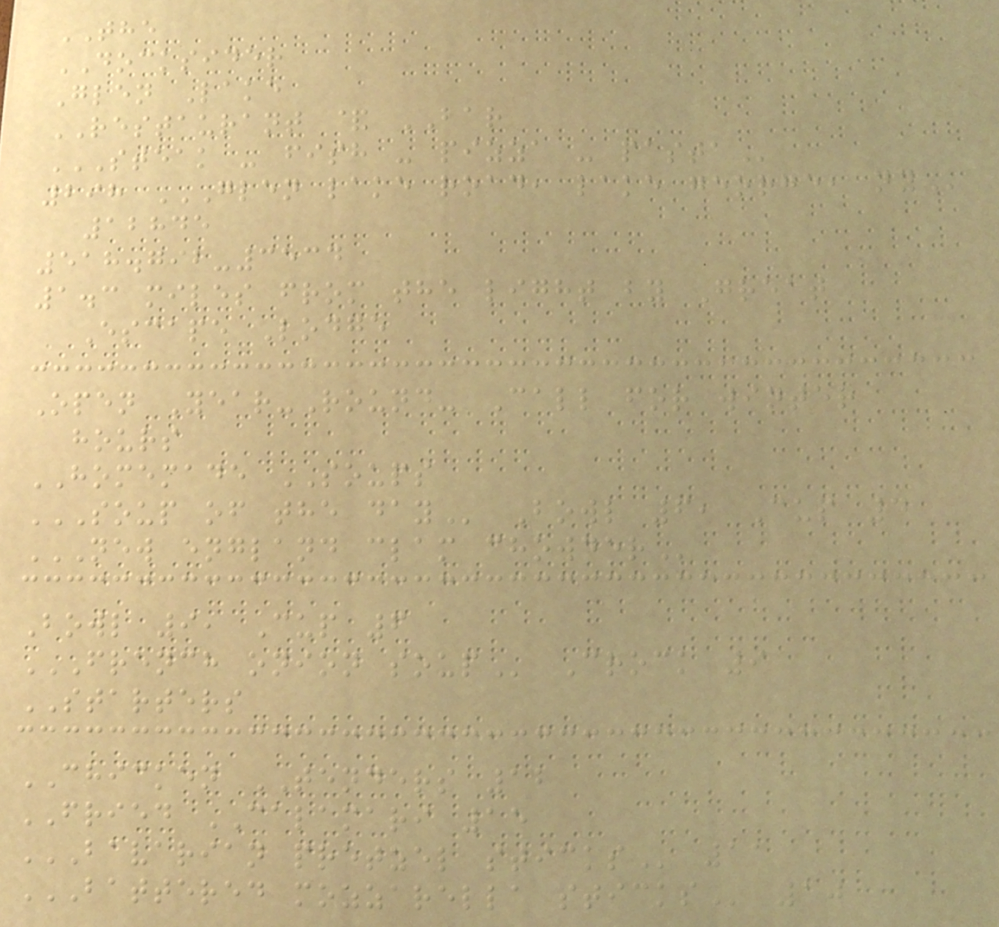THE
DOCKSIDER
Glen Lake
RESTAURANT & BAR
STEAK - FISH - PIZZA - PASTA
298 GLEN LAKE ROAD, LAKE GEORGE, NY
12845
518.792-3534
1.3 miles from the light by Great
Escape Lodge
Open Year-Round- Call for winter
hours
HOMEMADE SOUPS
SOUP OF THE DAY Bowl 6, Cup 4
NEW ENGLAND CLAM CHOWDER
Bowl 9, Cup 6
FRENCH ONION SOUP Crock 9
STARTERS
CHICKEN TENDERS 12
FRIED CALAMARI 15
BAVARIAN PRETZEL STICKS 11
BATTERED MOZZARELLA STICKS 10
